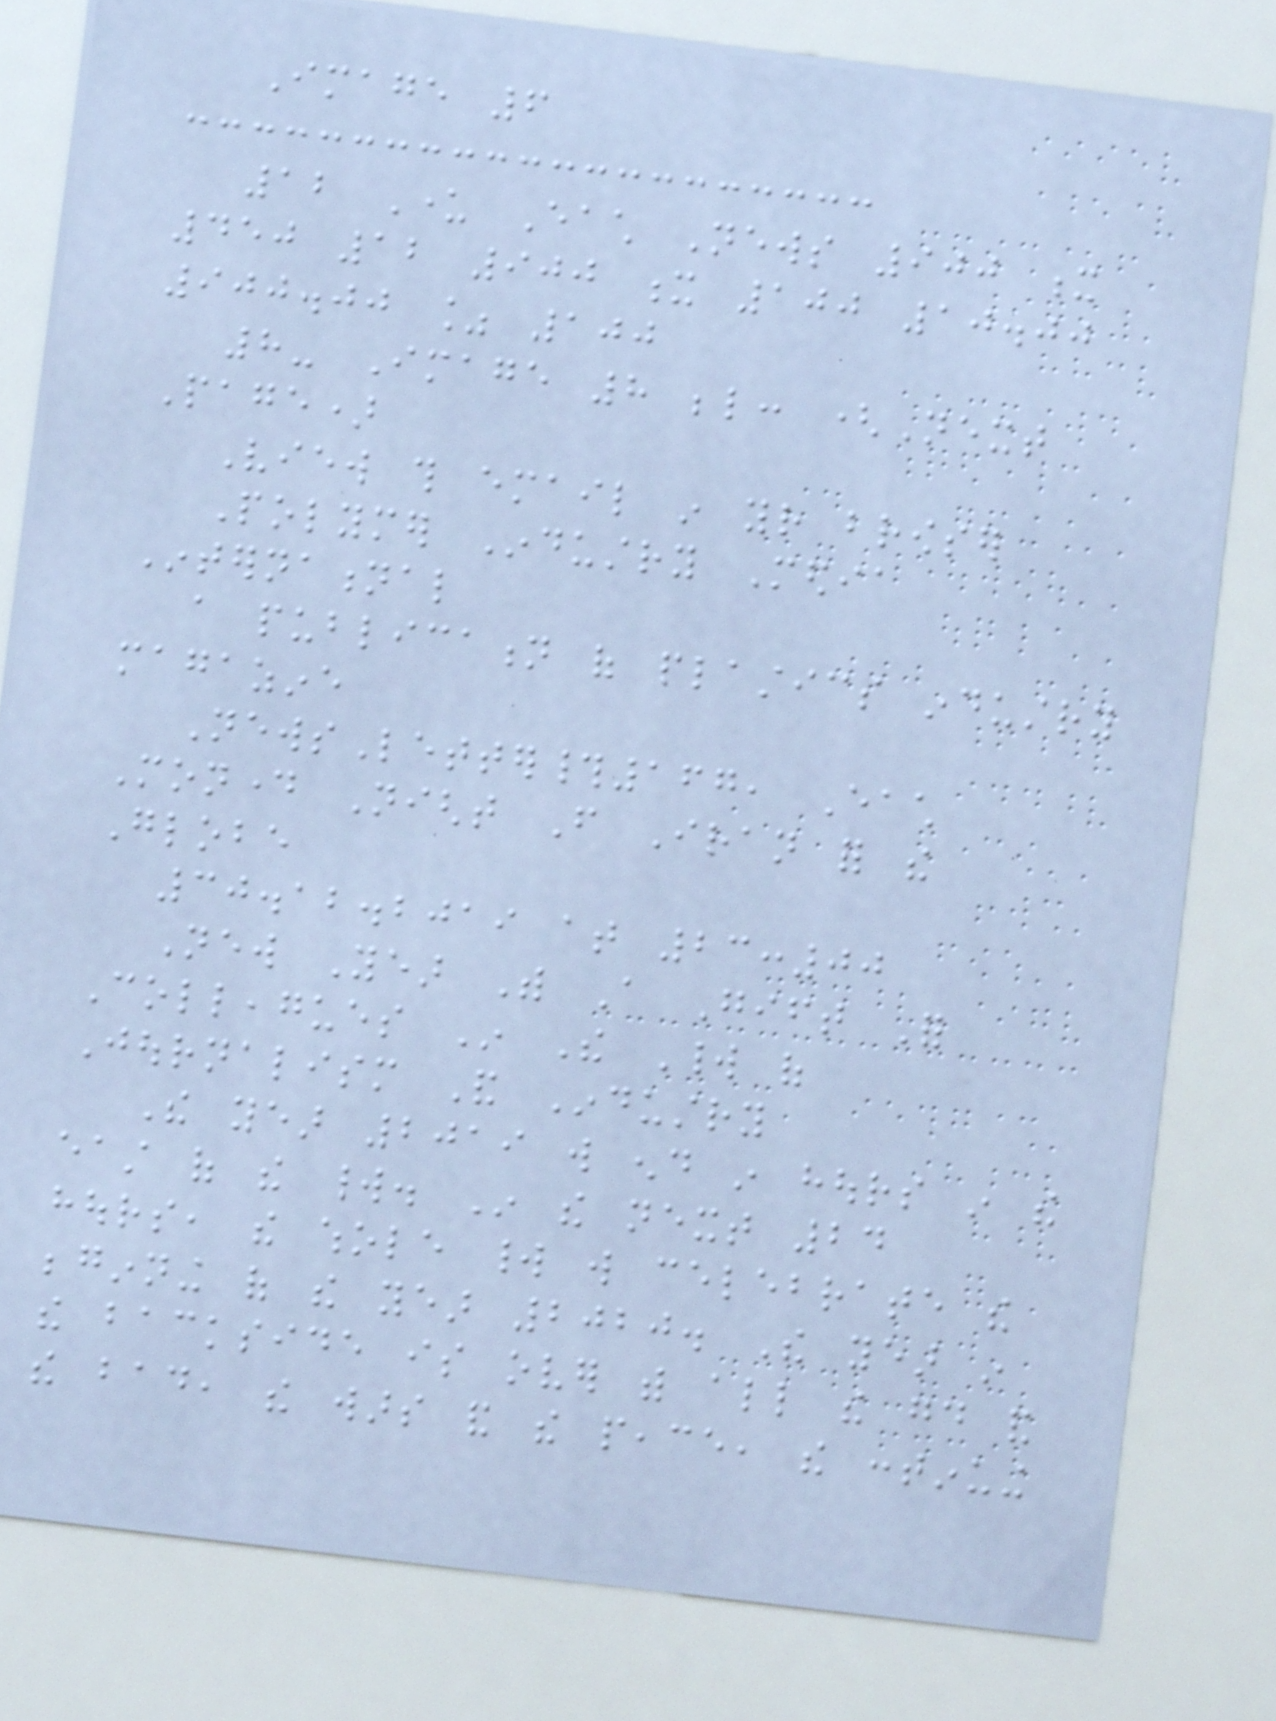Image 6
12 Under Each News 900 x
450 12 900 x 100 10.00
900.00 % 100
8- Image 8 below: (Next
Page)
View this email in your browser
Polymer Industry Media
International
a publication of plastics industry
magazine
NewsLetter#167, Each
Monday Night From Iran for the
Globe
30.12.2019 at 23:00
New Year With A Gift For
Colleagues In The World of
Journalism And Industry
The year 2019 will end in hours in the
east of the world. In the next 24
hours, the whole world will celebrate the
beginning of the year 2020. The year in
the backside is over with all the good and
the bad, the wars and the peace, the continuing
